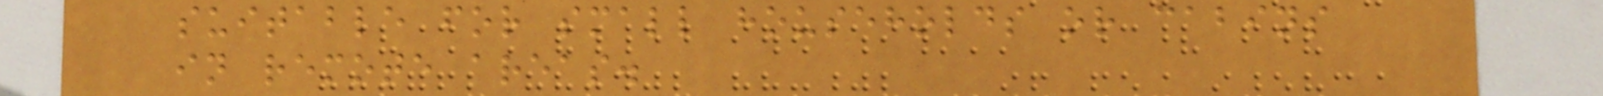suitable for small households or cabins
in remote areas.
